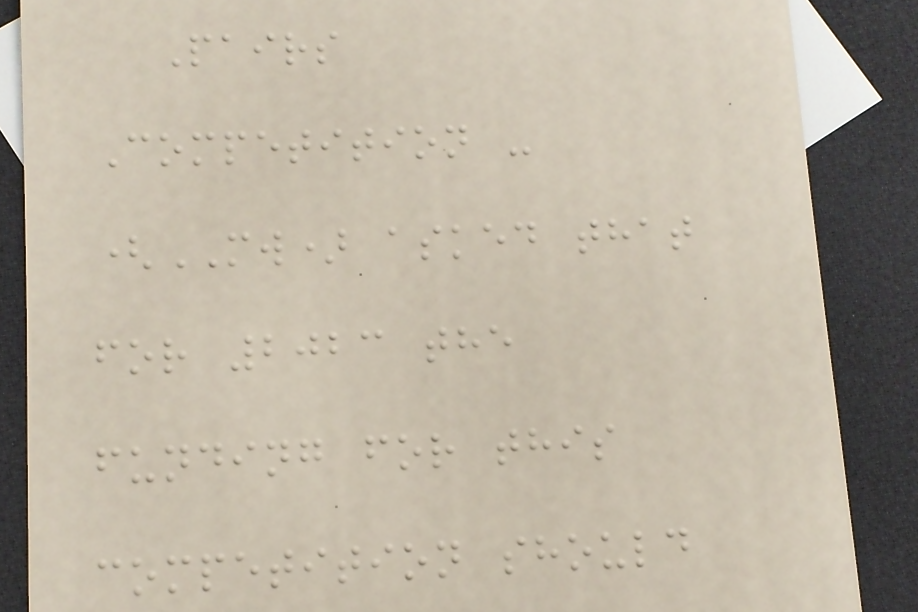Pairs
Competition -
(MW) asked that
for 2023 the
funding for this
competition should
